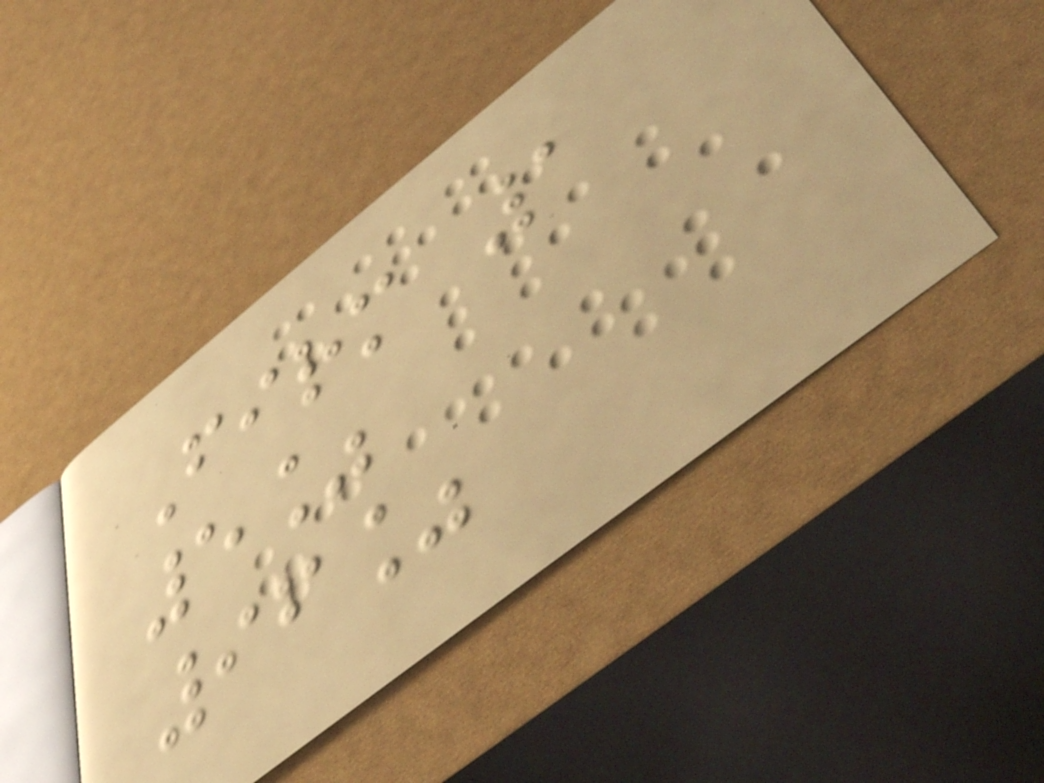Firm 1
5%
96%
